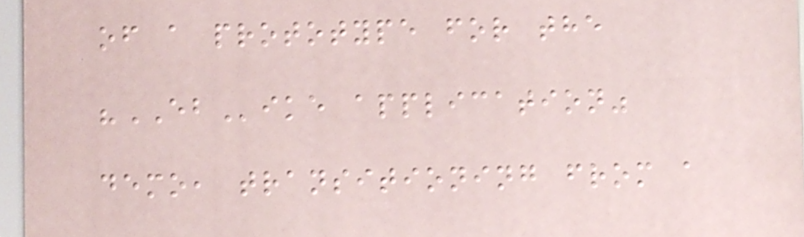of a prototype for the
"EBike application"
demo, transitioning from a
